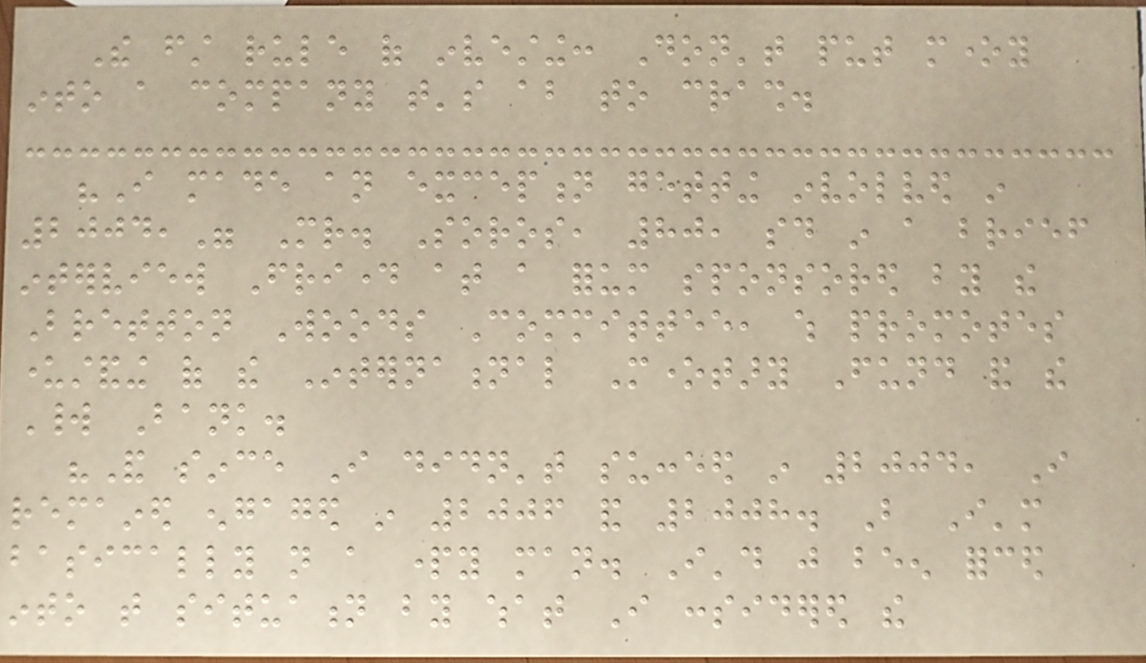The first rule of investing: Don't put money
into a company that's about to crash.
"I made an exception getting involved in
2004," Mr. Soros, 80, said in a brief
interview Friday at a forum sponsored by the
Bretton Woods Committee, which promotes
understanding of the International Monetary Fund and the
World Bank.
"And since I didn't succeed in 2004, I
remained engaged in 2006 and 2008. But I'm
basically not a party man. I'd just been forced
into that situation by what I considered the
